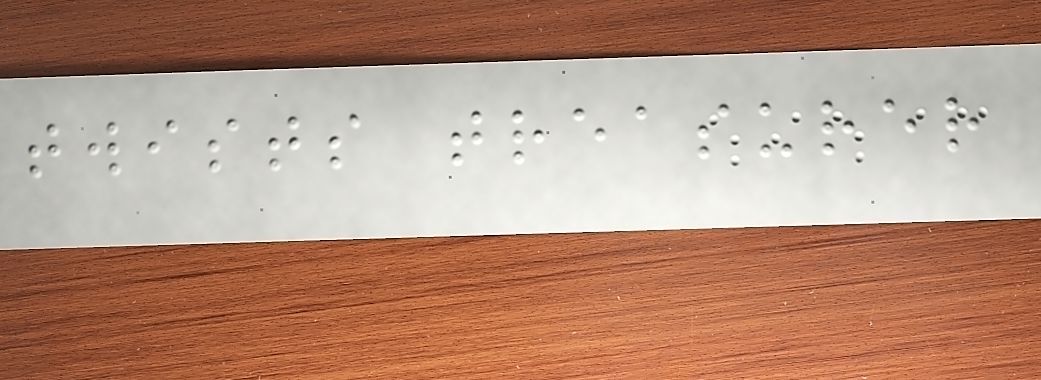twists treasurer
